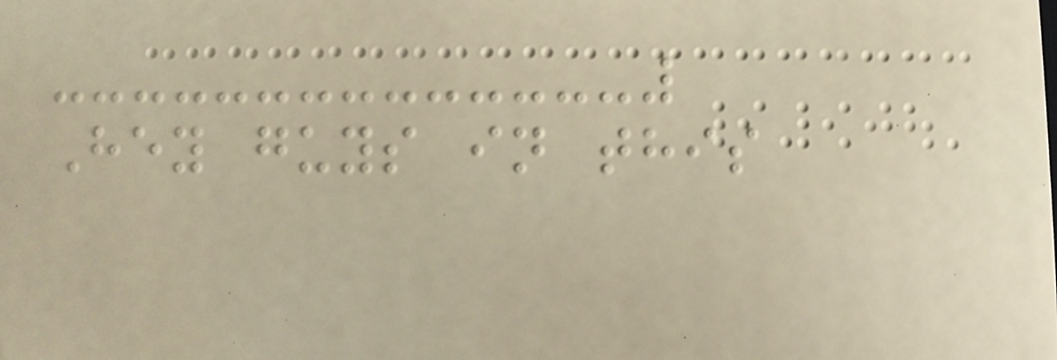Hey guys in this
